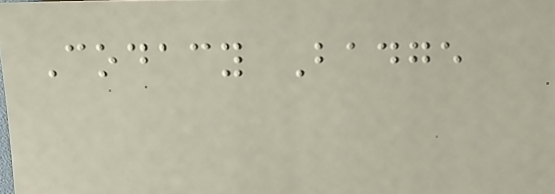Codacy Badge
